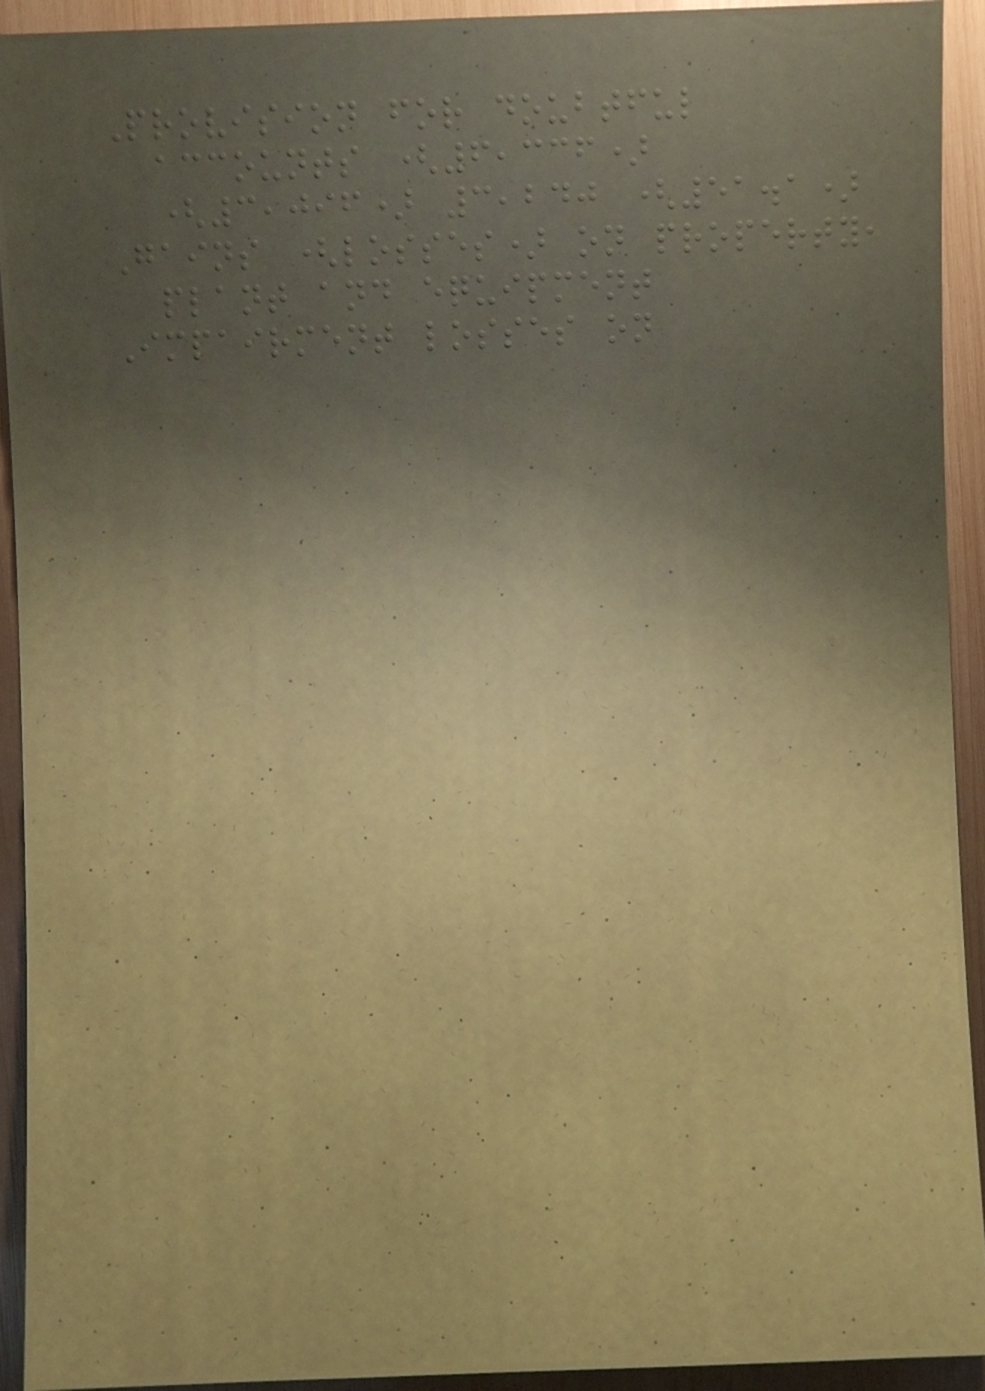Provision for doubtful
accounts (6,336)
(3,096) 3,240 (51.1)
Gains (losses) on property,
plant and equipment
Impairment losses on
